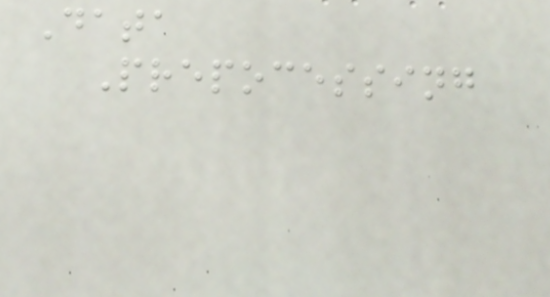Data
Prepocessing
